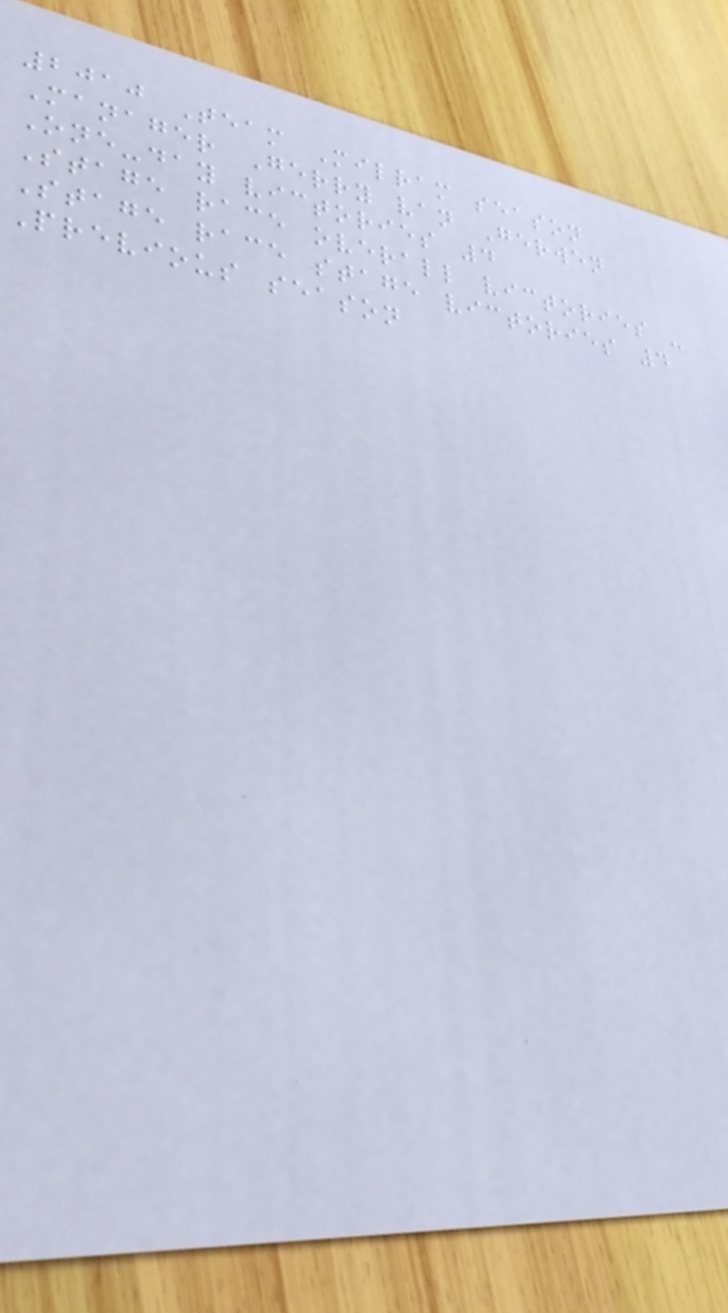2010 Team Milram season
Manager Gerry van Gerwen
One-day victories 4
Stage race overall victories -
Stage race stage victories 4
Previous season
